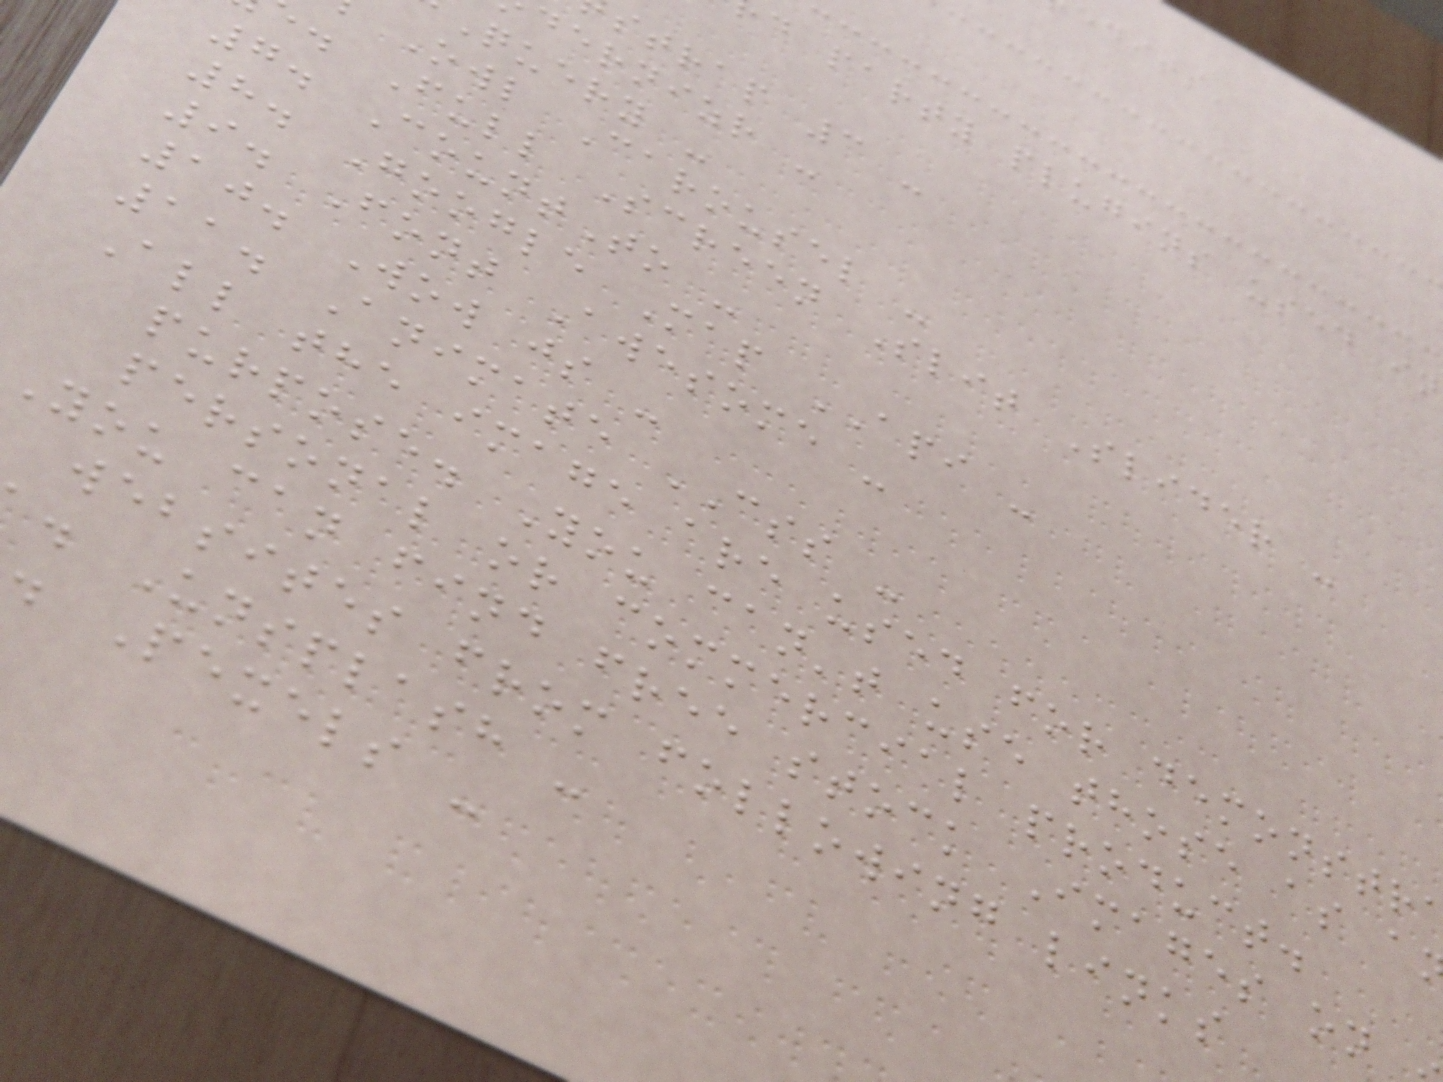d party plugins used in
strap 3 -
dernizr -
Query -
Owl Carousel -
. Full Screen Slit Slider -
7. CountTo -
8. Google Map API -
9. Font Awesome -
10. Wow js -
11. Animate CSS -
All the image are used for demonstr
purpose. You can't use those as a
personal or commercial product.
You can find free stock Images on
websites from following links
. Unsplash -
. Pexels -
